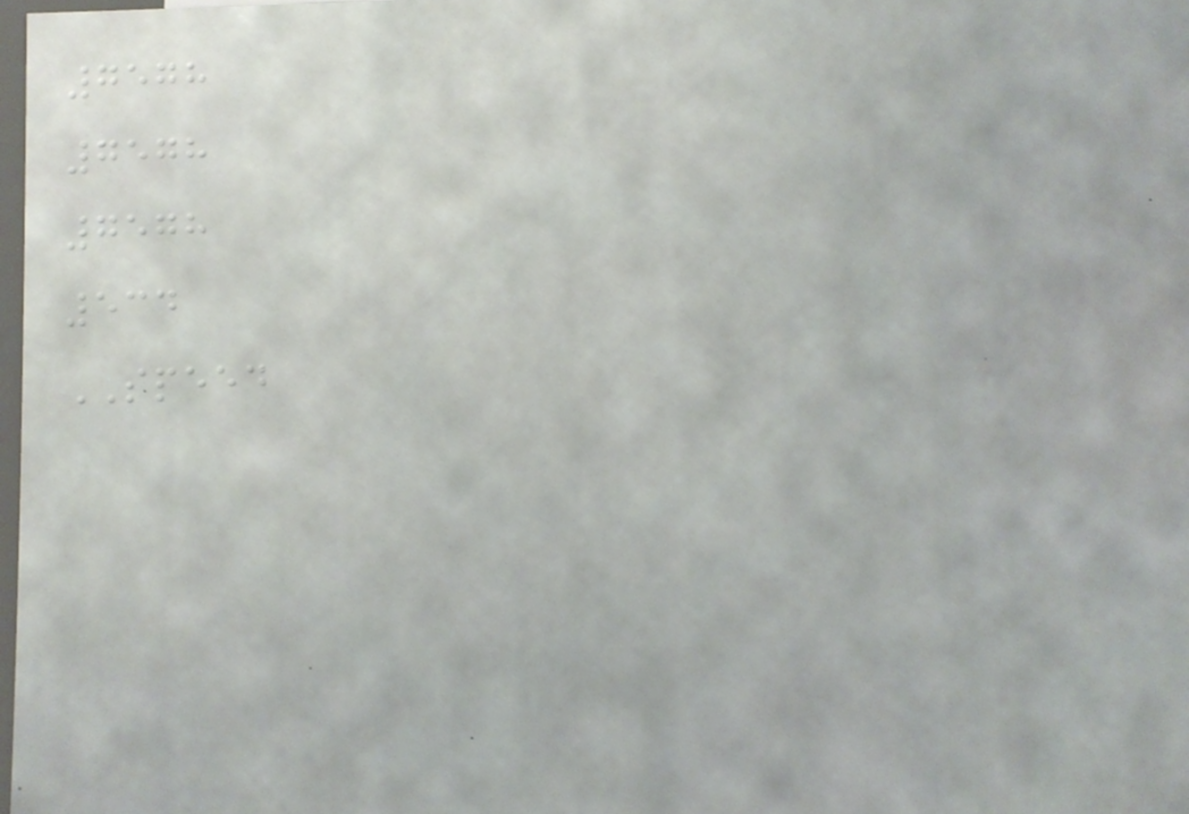7578
7578
7578
534
SPEED
